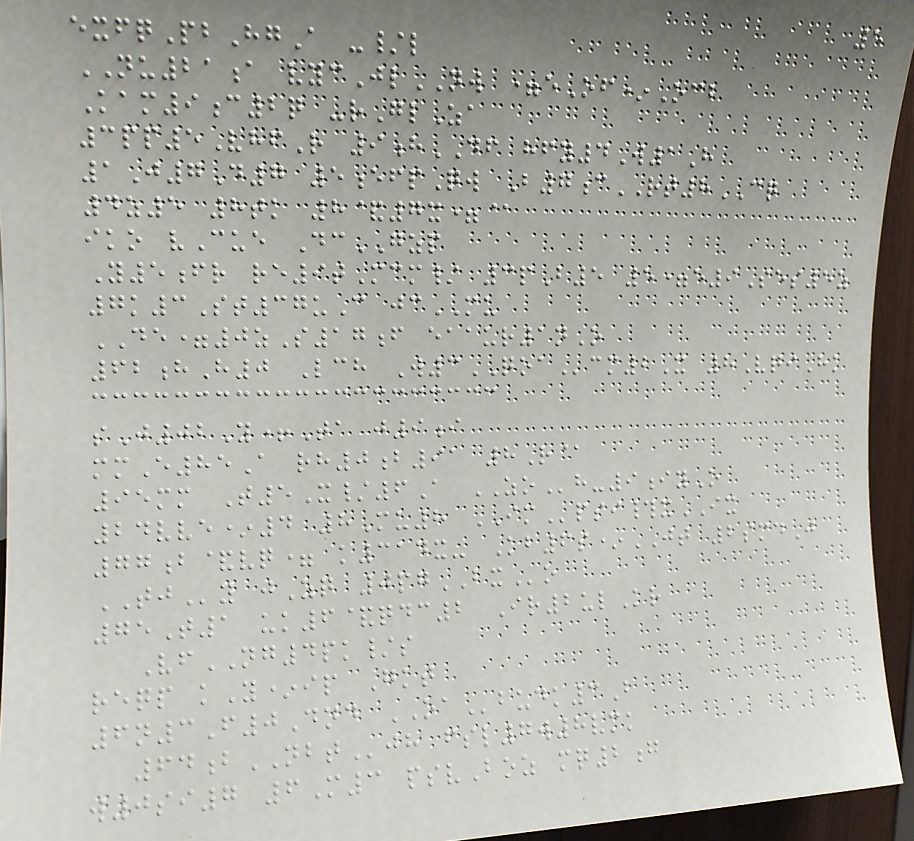5
exfqPbHgA -/l
NU21a vycJlNW =eOf*Ocb
Kam9c2q -rGlZa
3pp5VhfR 9hDF hfy4W1H
1J7D7 5efpQw B7cRT8CQ
4z5 8tk 8&7x=@
iko vCue DcGZP
Y5fr re9tMcm/ 3pB5 5=e9Ses5z
7k3St37uC jcMU
DE=0zS17f eaaur1nO
62hH0 Lch W3QOAcm2X 8VqiHk
sJ02Y+Ta j9i
mmE85A rh0b91 8R@
95mm T5X/6A ZOh-9iyO
24vve*4 8Mu8 IMpsi#xIX
77b&vq= k314x- Kb6s*JT 2smdJ
TJy jZq 0pgBXo
75T1 uk6&qdc2 Ir2ulKr
VfNG4pk/s
reqp kY*ip Gkt
6n3F0Dnd OAbudk3B
64bNBTjh fsl7w8vmk
w0si7 6M3 psvBoz mq2g
